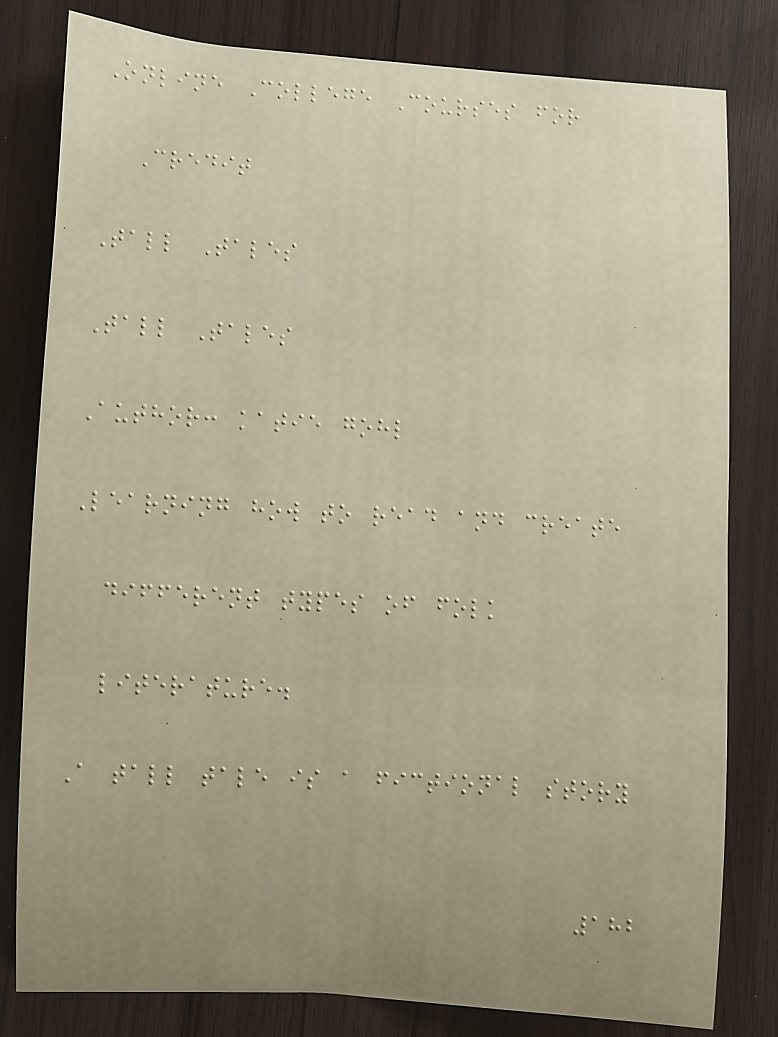Online College Courses for
Credit
Tall Tales
Tall Tales
Author: katie gohl
Learning how to read and create
different types of folk
literature.
A tall tale is a fictional story
182
